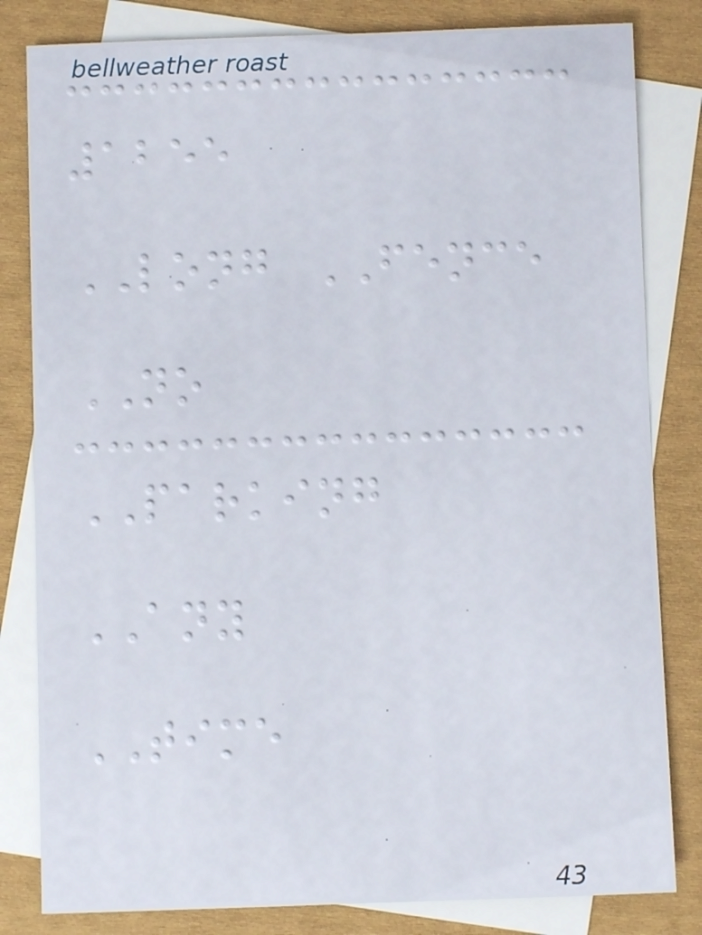1255
LONG FENCE
NO
PARKING
ANY
TIME
